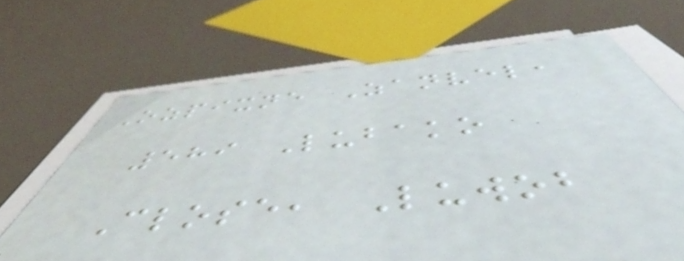Ozpixne Zanvel,
589 Lubako
Close, Luwob
